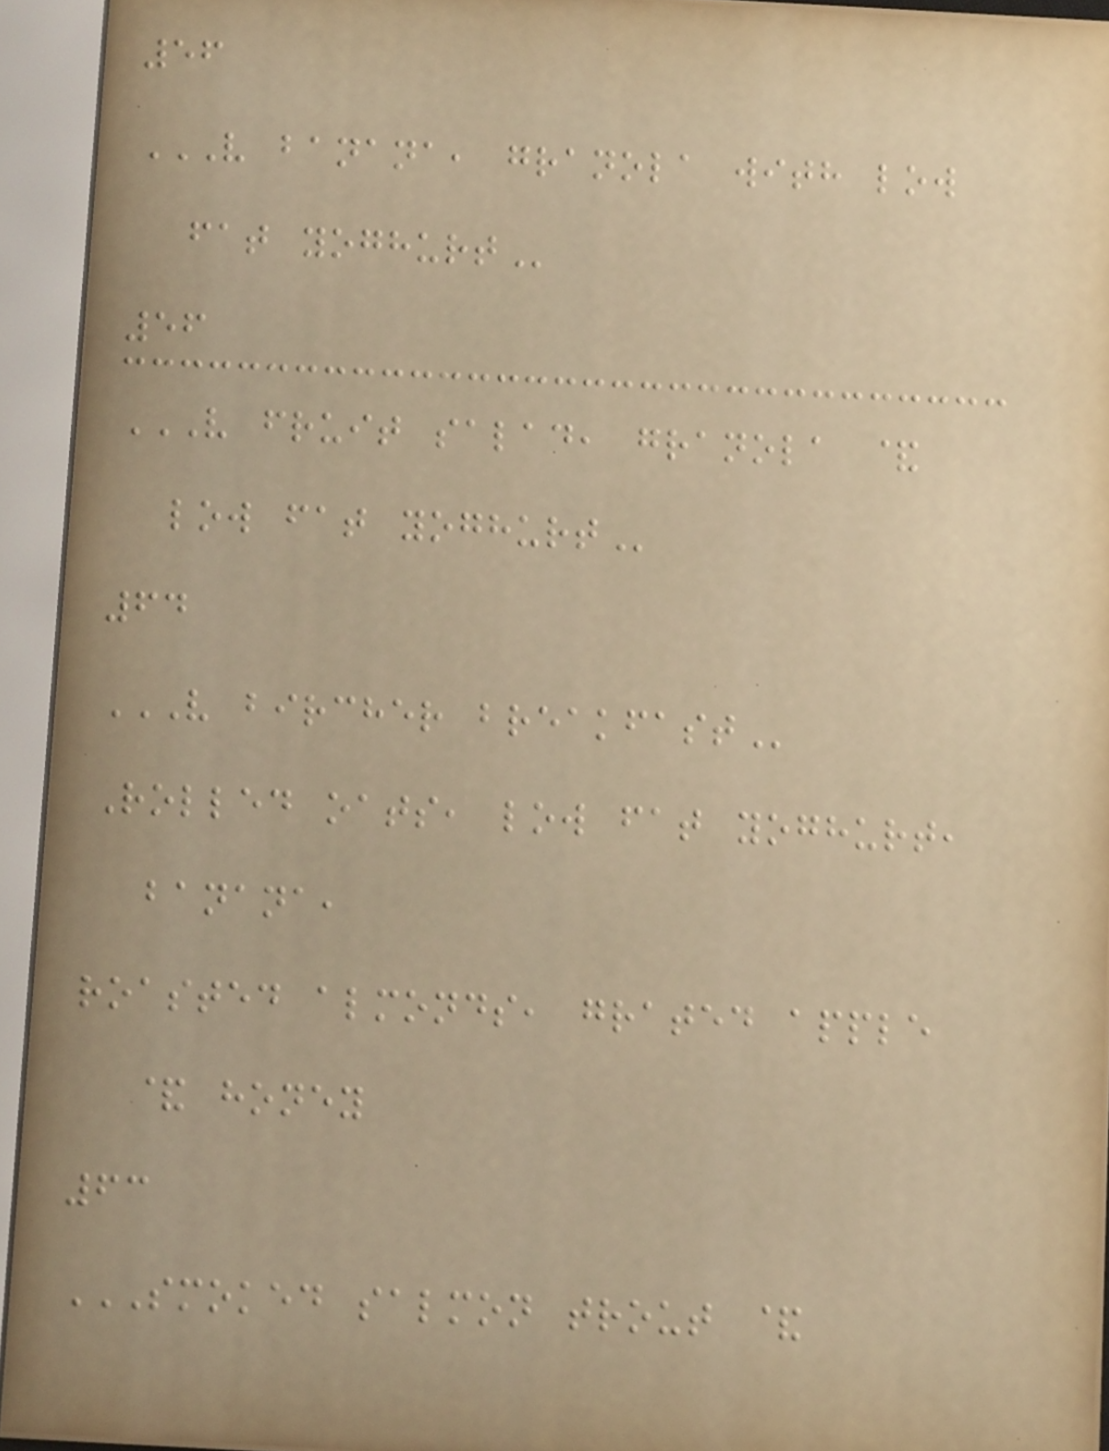56
V BANANA, GRANOLA WITH LOW
FAT YOGHURT
56
V FRUIT SALAD, GRANOLA &
LOW FAT YOGHURT
64
V BIRCHER BREAKFAST
Rolled oats, low fat yoghurt,
banana,
roasted almonds, grated apple
& honey
63
SMOKED SALMON TROUT &
